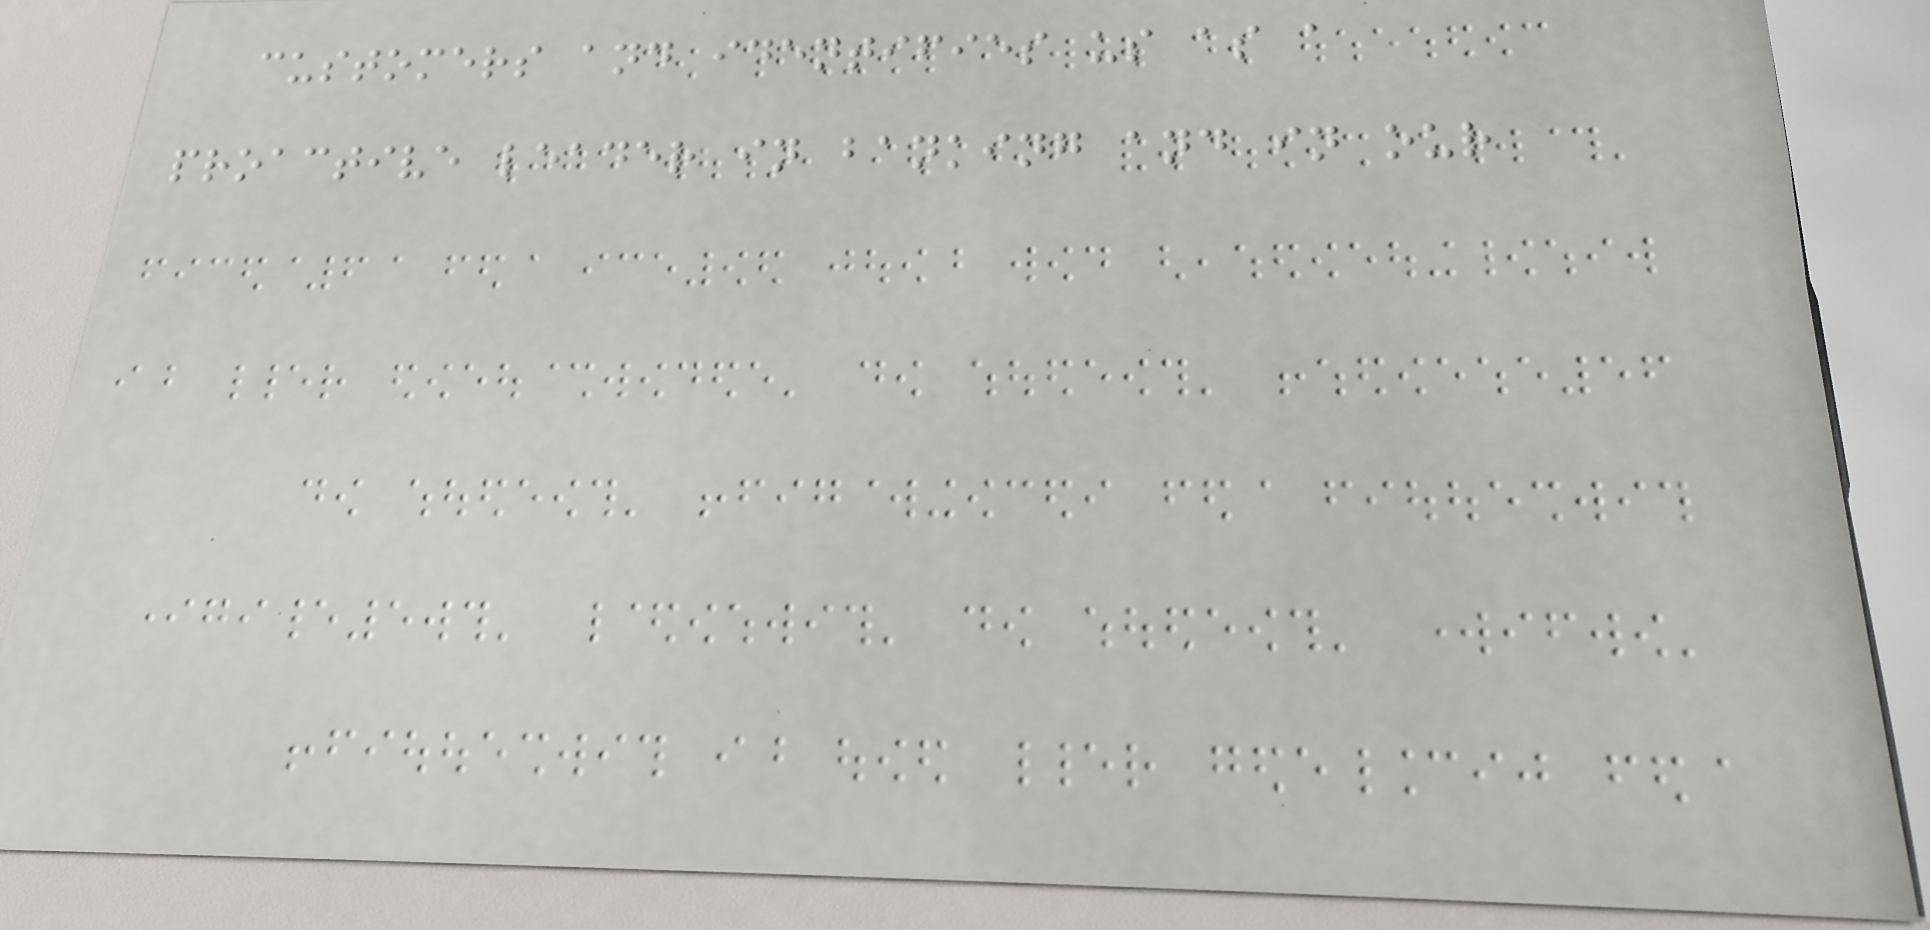customers and identifies us as a
proactive leader in banking and in our
